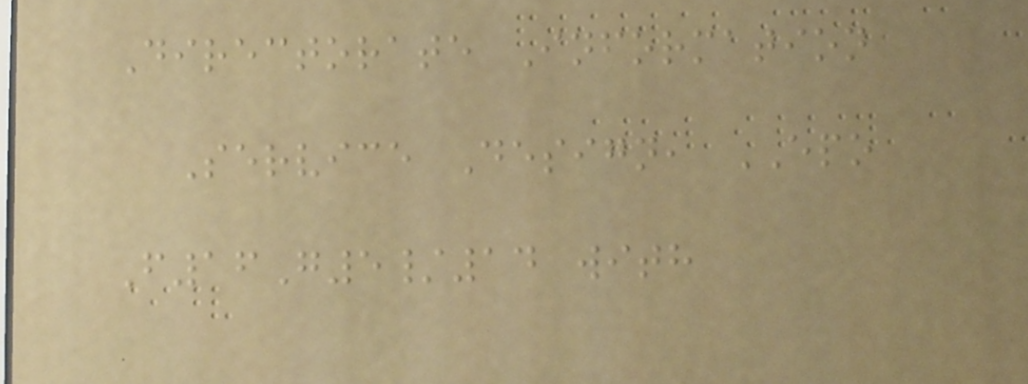Directorate Information
Service Design, EPO
F16G5/14 with
